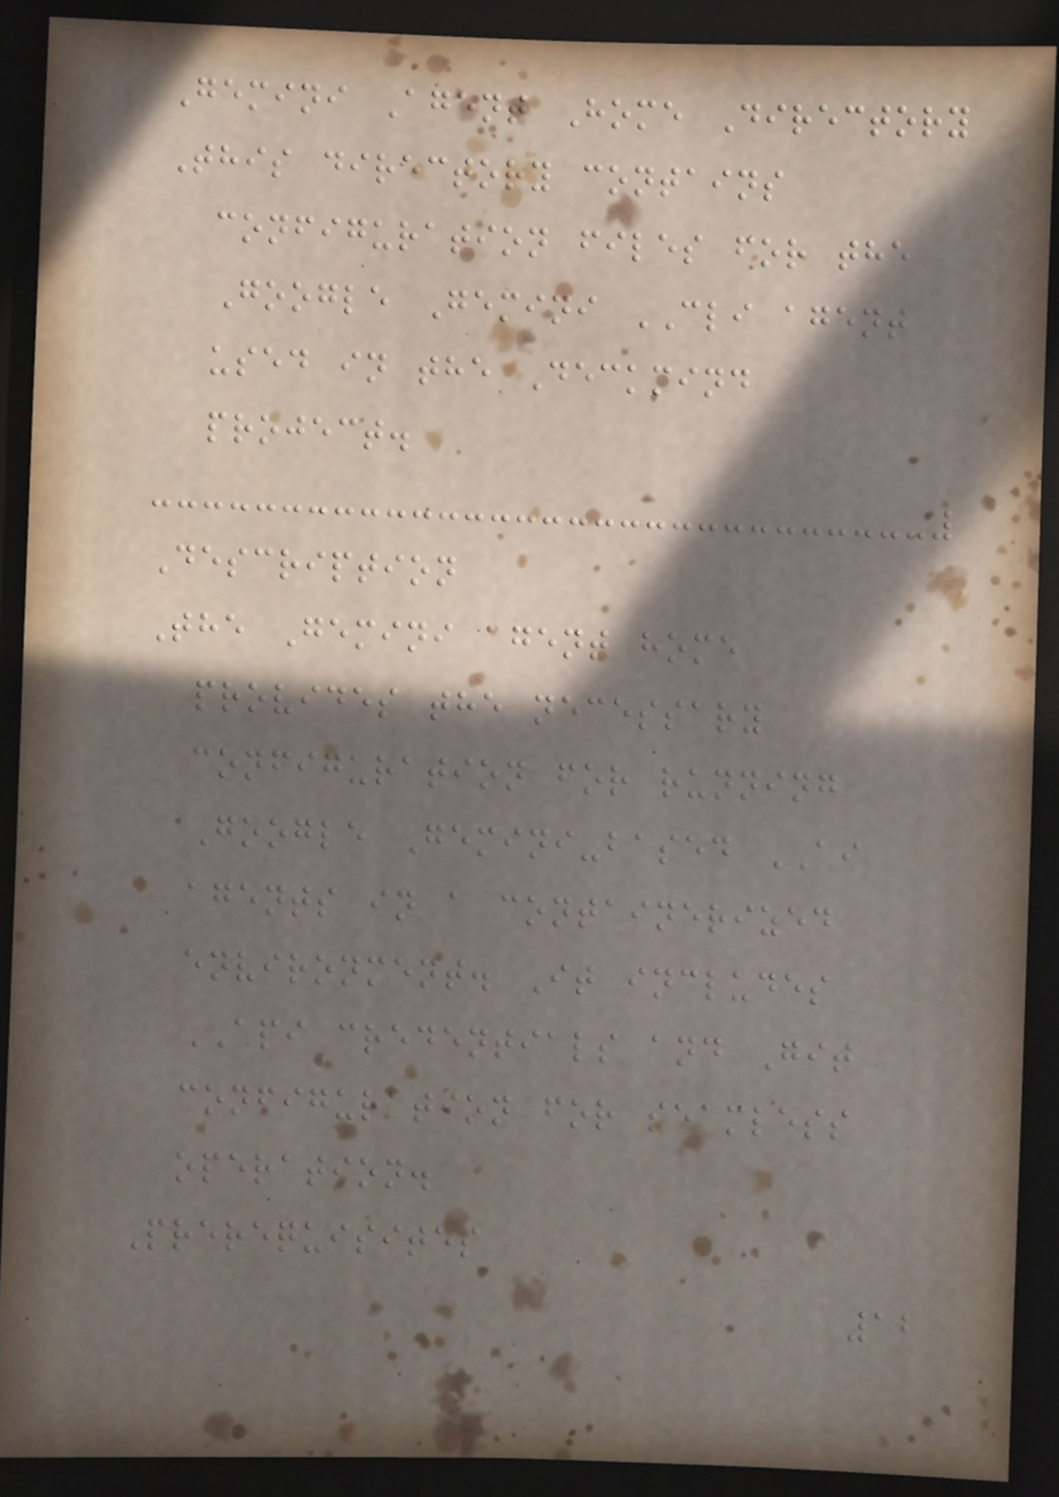Gemini Agent Home Directory
This directory contains
configuration files for the
Google Gemini CLI agent
used in the Deckmind
project.
Description
The Gemini agent home
provides the necessary
configuration for running
Google Gemini-based AI
agents in a containerized
environment. It includes
API credentials and Git
configuration for seamless
operation.
Prerequisites
12
